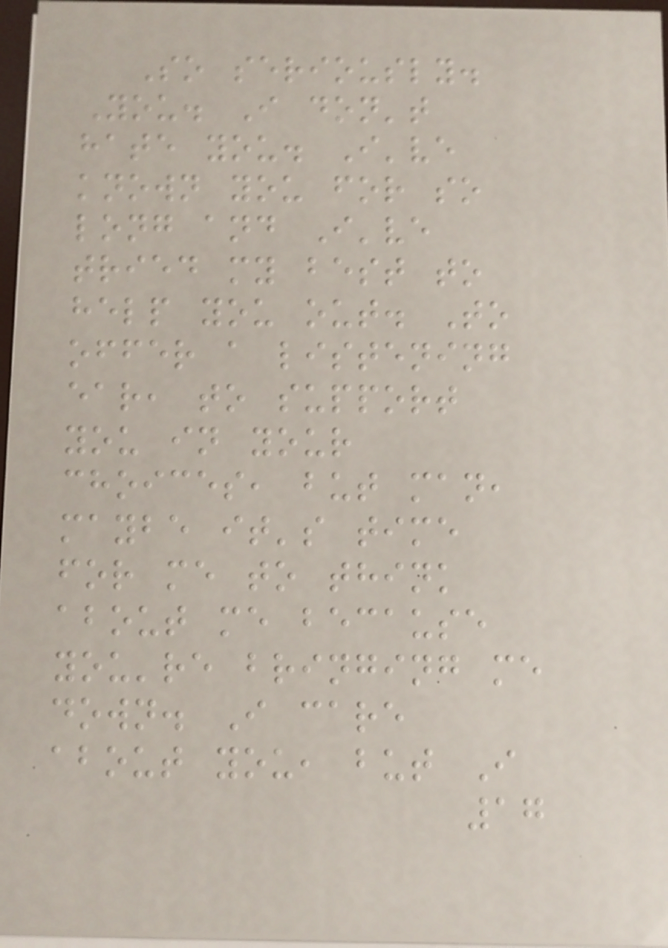So seriously.
You. I don't
hate you. I've
known you for so
long and I've
tried my best to
help you out. To
offer a listening
ear, to support
you in your
choices, but man,
maybe it's time
for me to think
about me because
you're bringing me
down. I care
about you, but I
17
